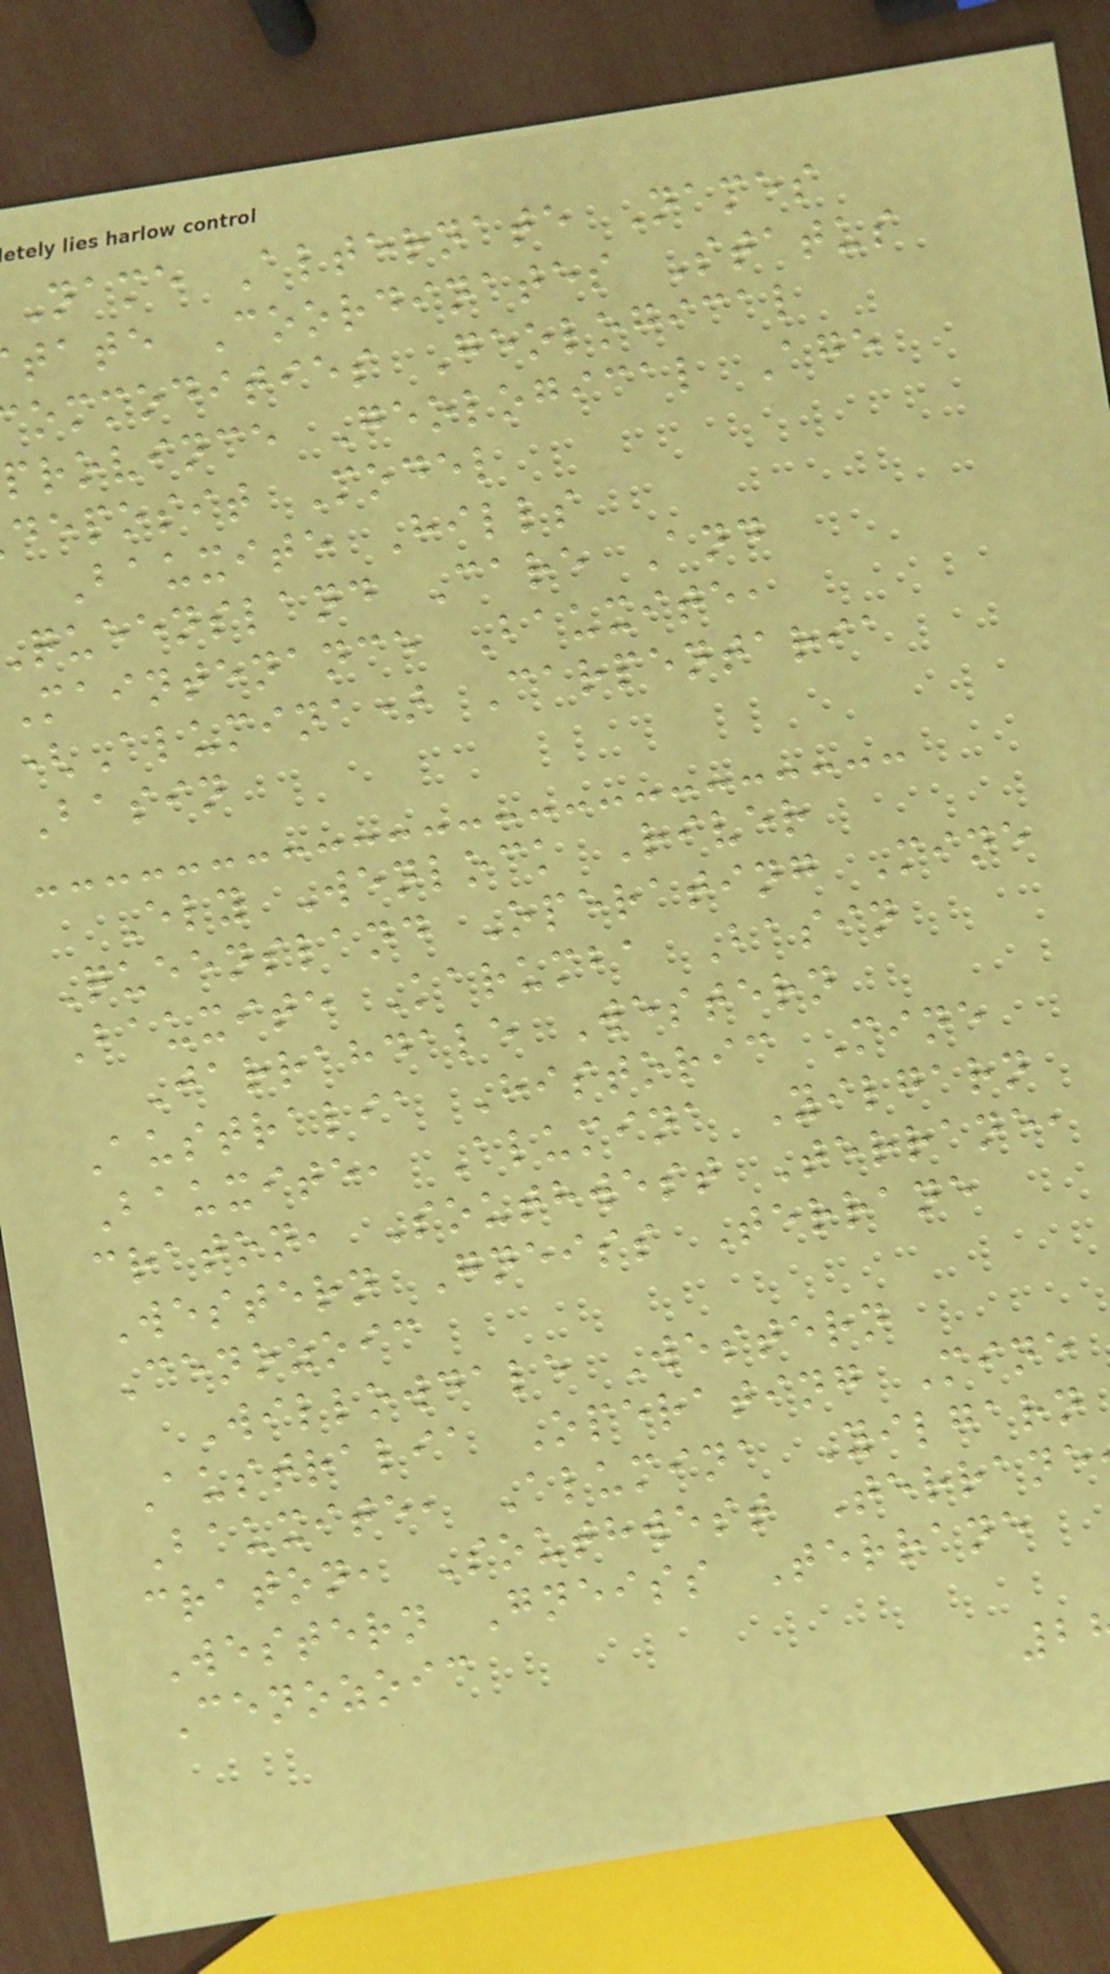Name Alternate Names
tate Coordinates Status
ommodities Geological
province Geological Age
deposit Model
Bauxite Hills
queensland Care And
Maintenance Bauxite,
(Alumina) Carpentaria
Basin
Ely Wenlock River
Queensland Operating Mine
Bauxite Karumba Basin
Jarrahdale Western
Australia Historic Mine
Bauxite, Alumina Yilgarn
craton, Southwest Terrane,
Western Gneiss Terrane
Cenozoic
Willowdale Western
Australia Operating Mine
Bauxite, Alumina Yilgarn
craton, Southwest Terrane
Western Gneiss Terrane
Cenozoic
